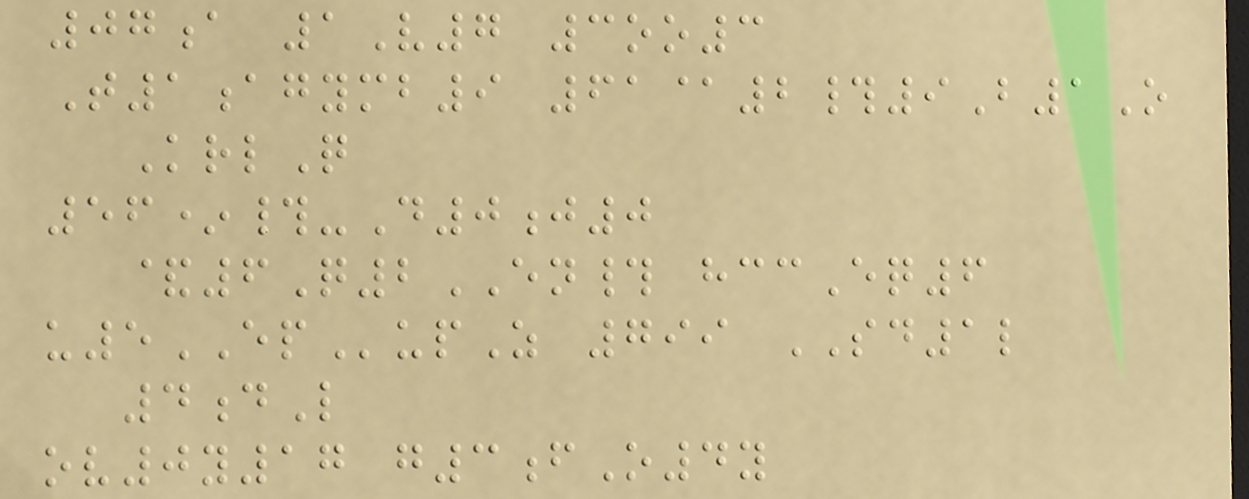07a 1V7 3oo3
T1agymb9 61@2#9B1O
KrlQ
56*#-D0j0
&6Q2EN# hccEq6
u5EPupZ 799 SD1l
4dL
ov0y17 g3fO4y
